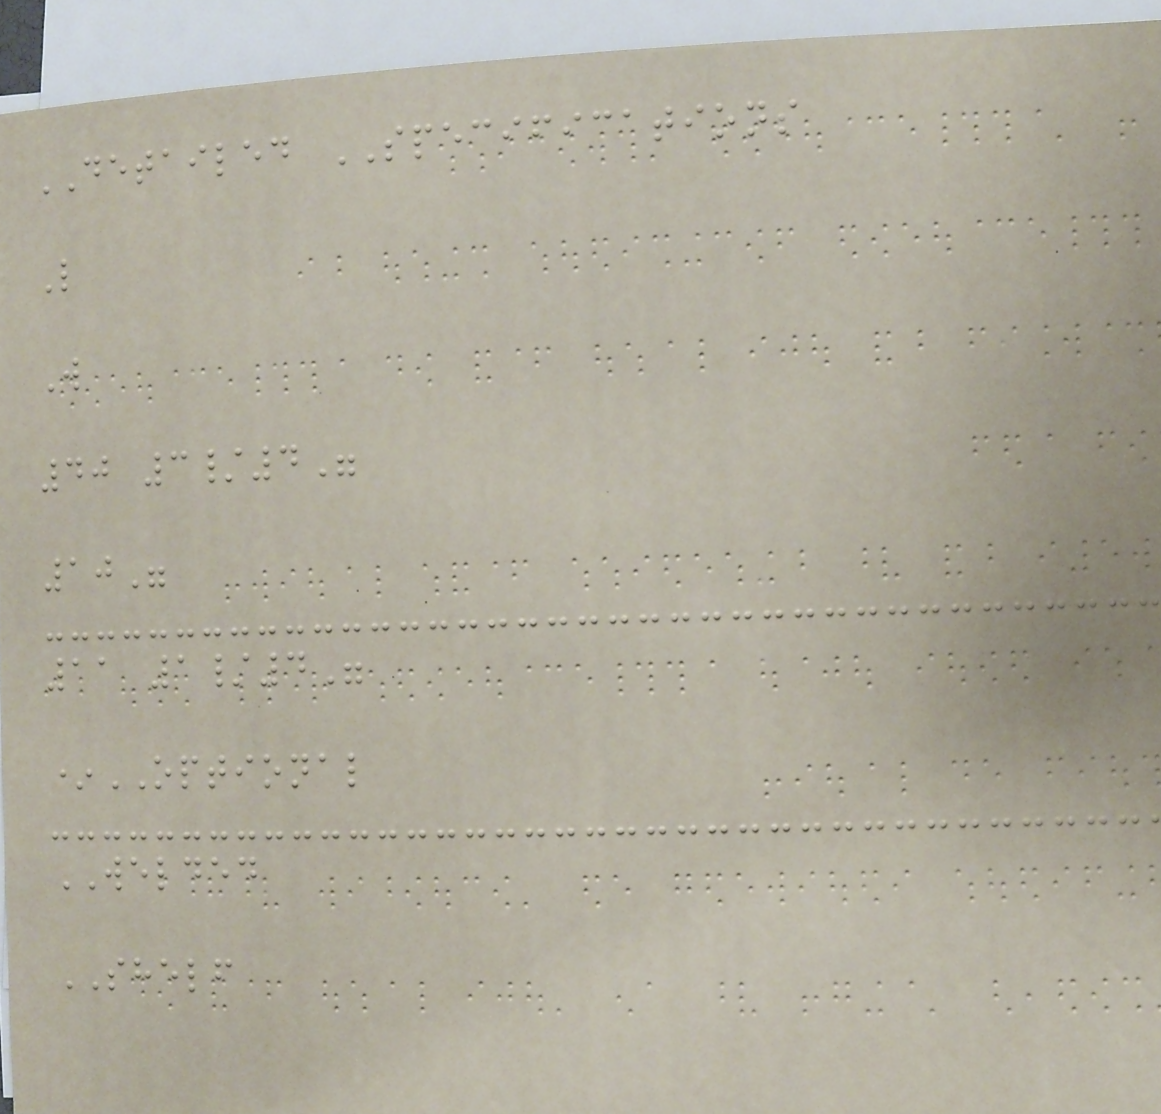DETAILED SPECIFICATIONS
L
W
40 3/4"
10"
11 1/4"
*OPTIONAL
WELDED
SHELF
